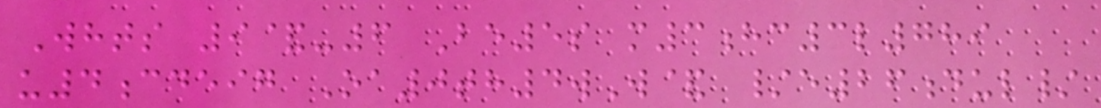Whts 9&-6 Be5s m3hc3l789
u4cdeig Oa0th4wW& /e26dul/
